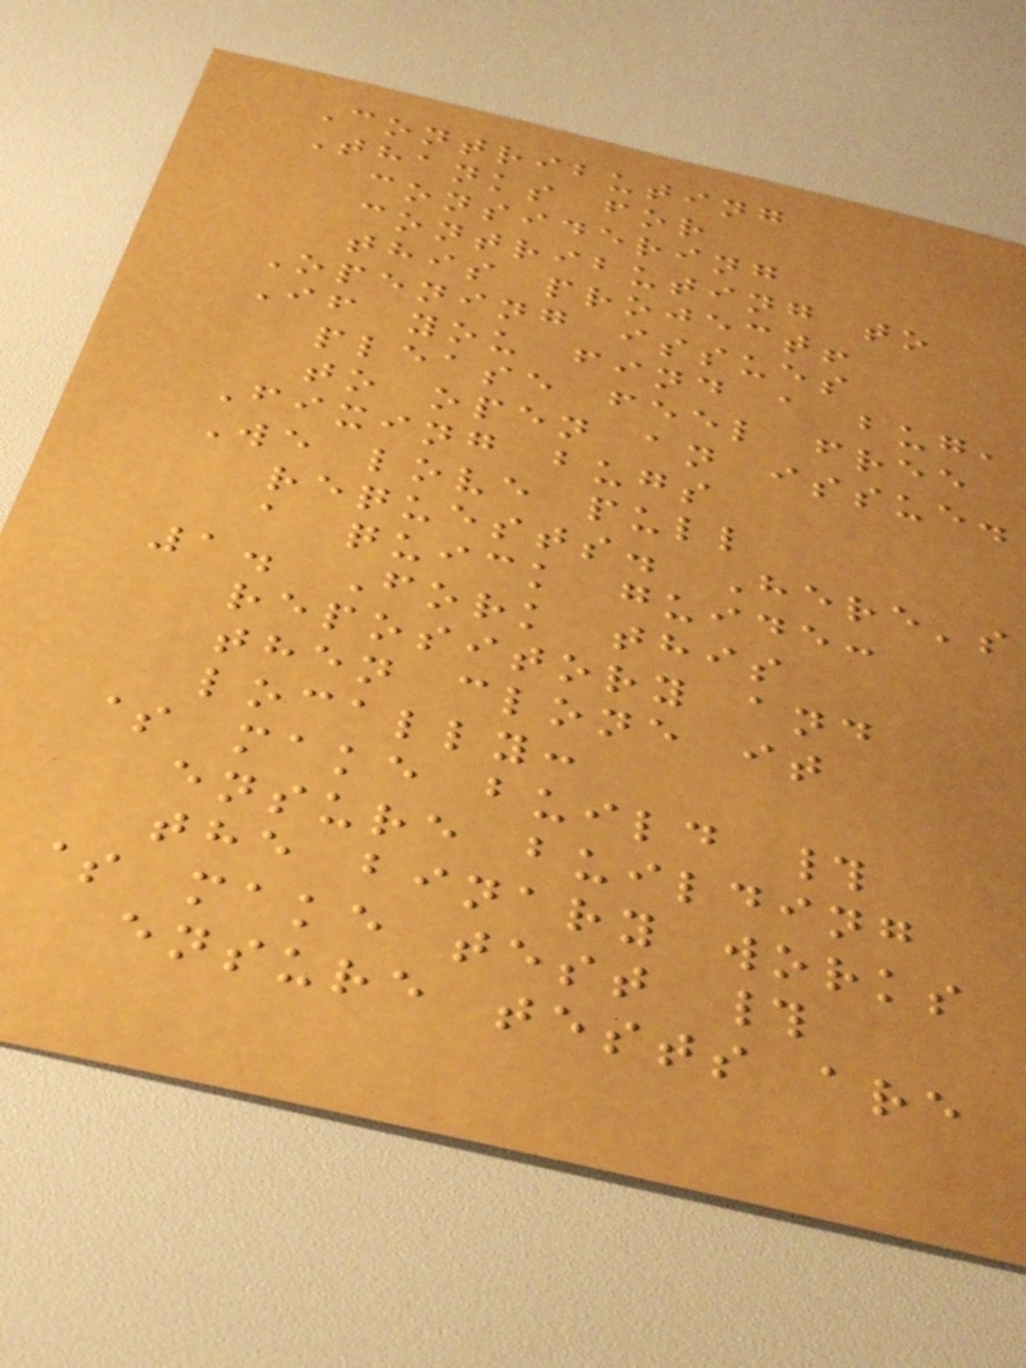Contributing
Thanks for
considering
contributing to
this project!
Opening issues
If you find a bug,
please feel free
to open an issue.
Fixing bugs
We love pull
requests. Here's
a quick guide:
1. Fork this
repository and
then clone it
locally:
$ make build #
ensure building
the binary works
$ make test #
ensure tests are
